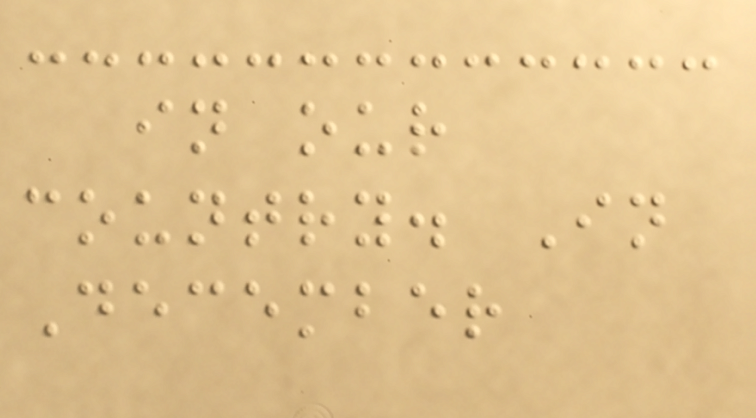in our
country. In
December
